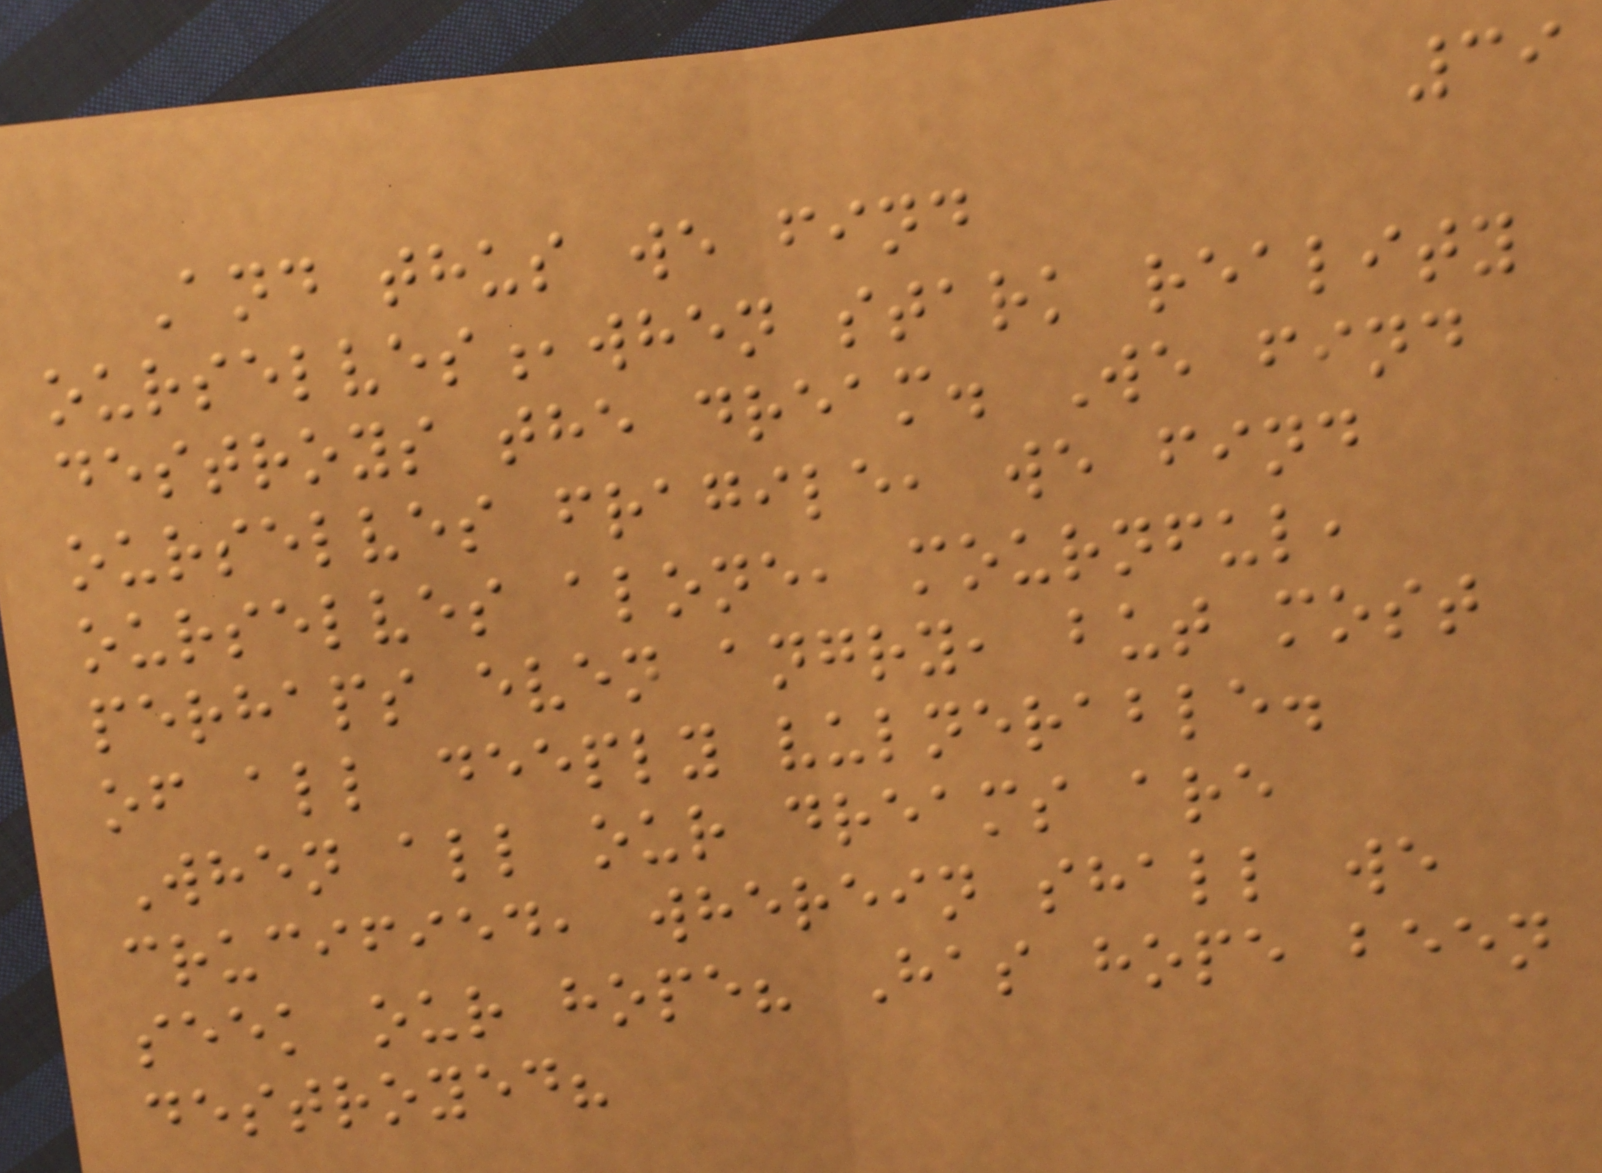39
And thus we find
ourselves,when stark reality
destroys the dream. We find
ourselves fragile, we find
ourselves alone, mournful,
perhaps even angry, but most
of all deeply vulnerable.
When all our dreams are
crucified, wherein shall we
seek our hope? Has hope been
destroyed?
